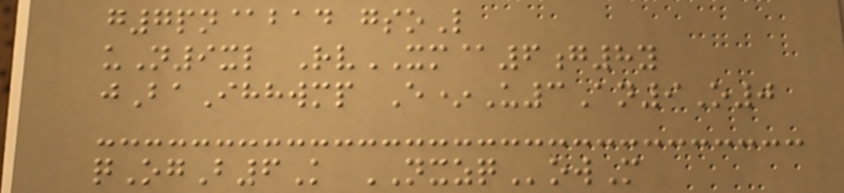g7pn@bad gsoL
uN9xl RvXM@6g8y
jBaIhhwmp E*U3An9O0
qOgB6K NXZQowM
